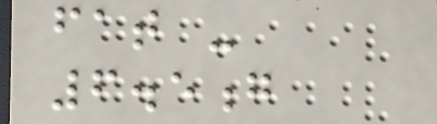fat -
6.5g
